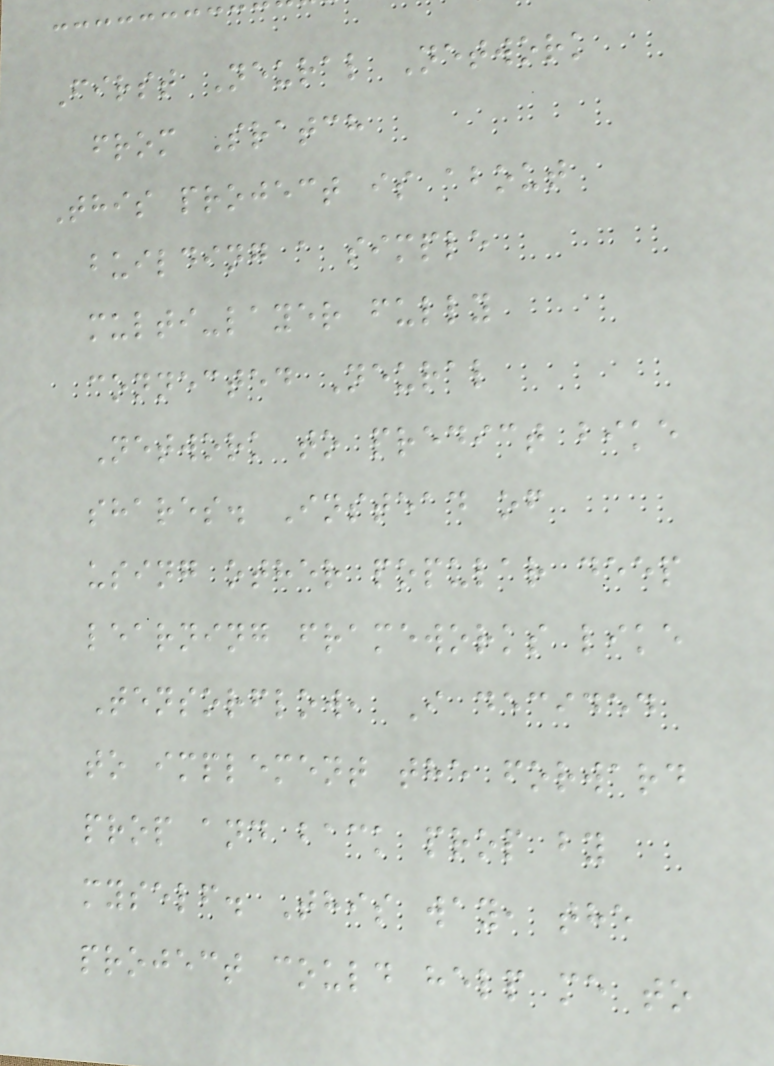First Neural Network
from Sratch
This project is about
building a simple
multi-layer fully
connected Neural
Network to predict bike
shares. Instead of
using other popular deep
learning frameworks like
Tensorflow, I decided
to implement the forward
prop and back prop by
myself. This way, the
project could help me to
